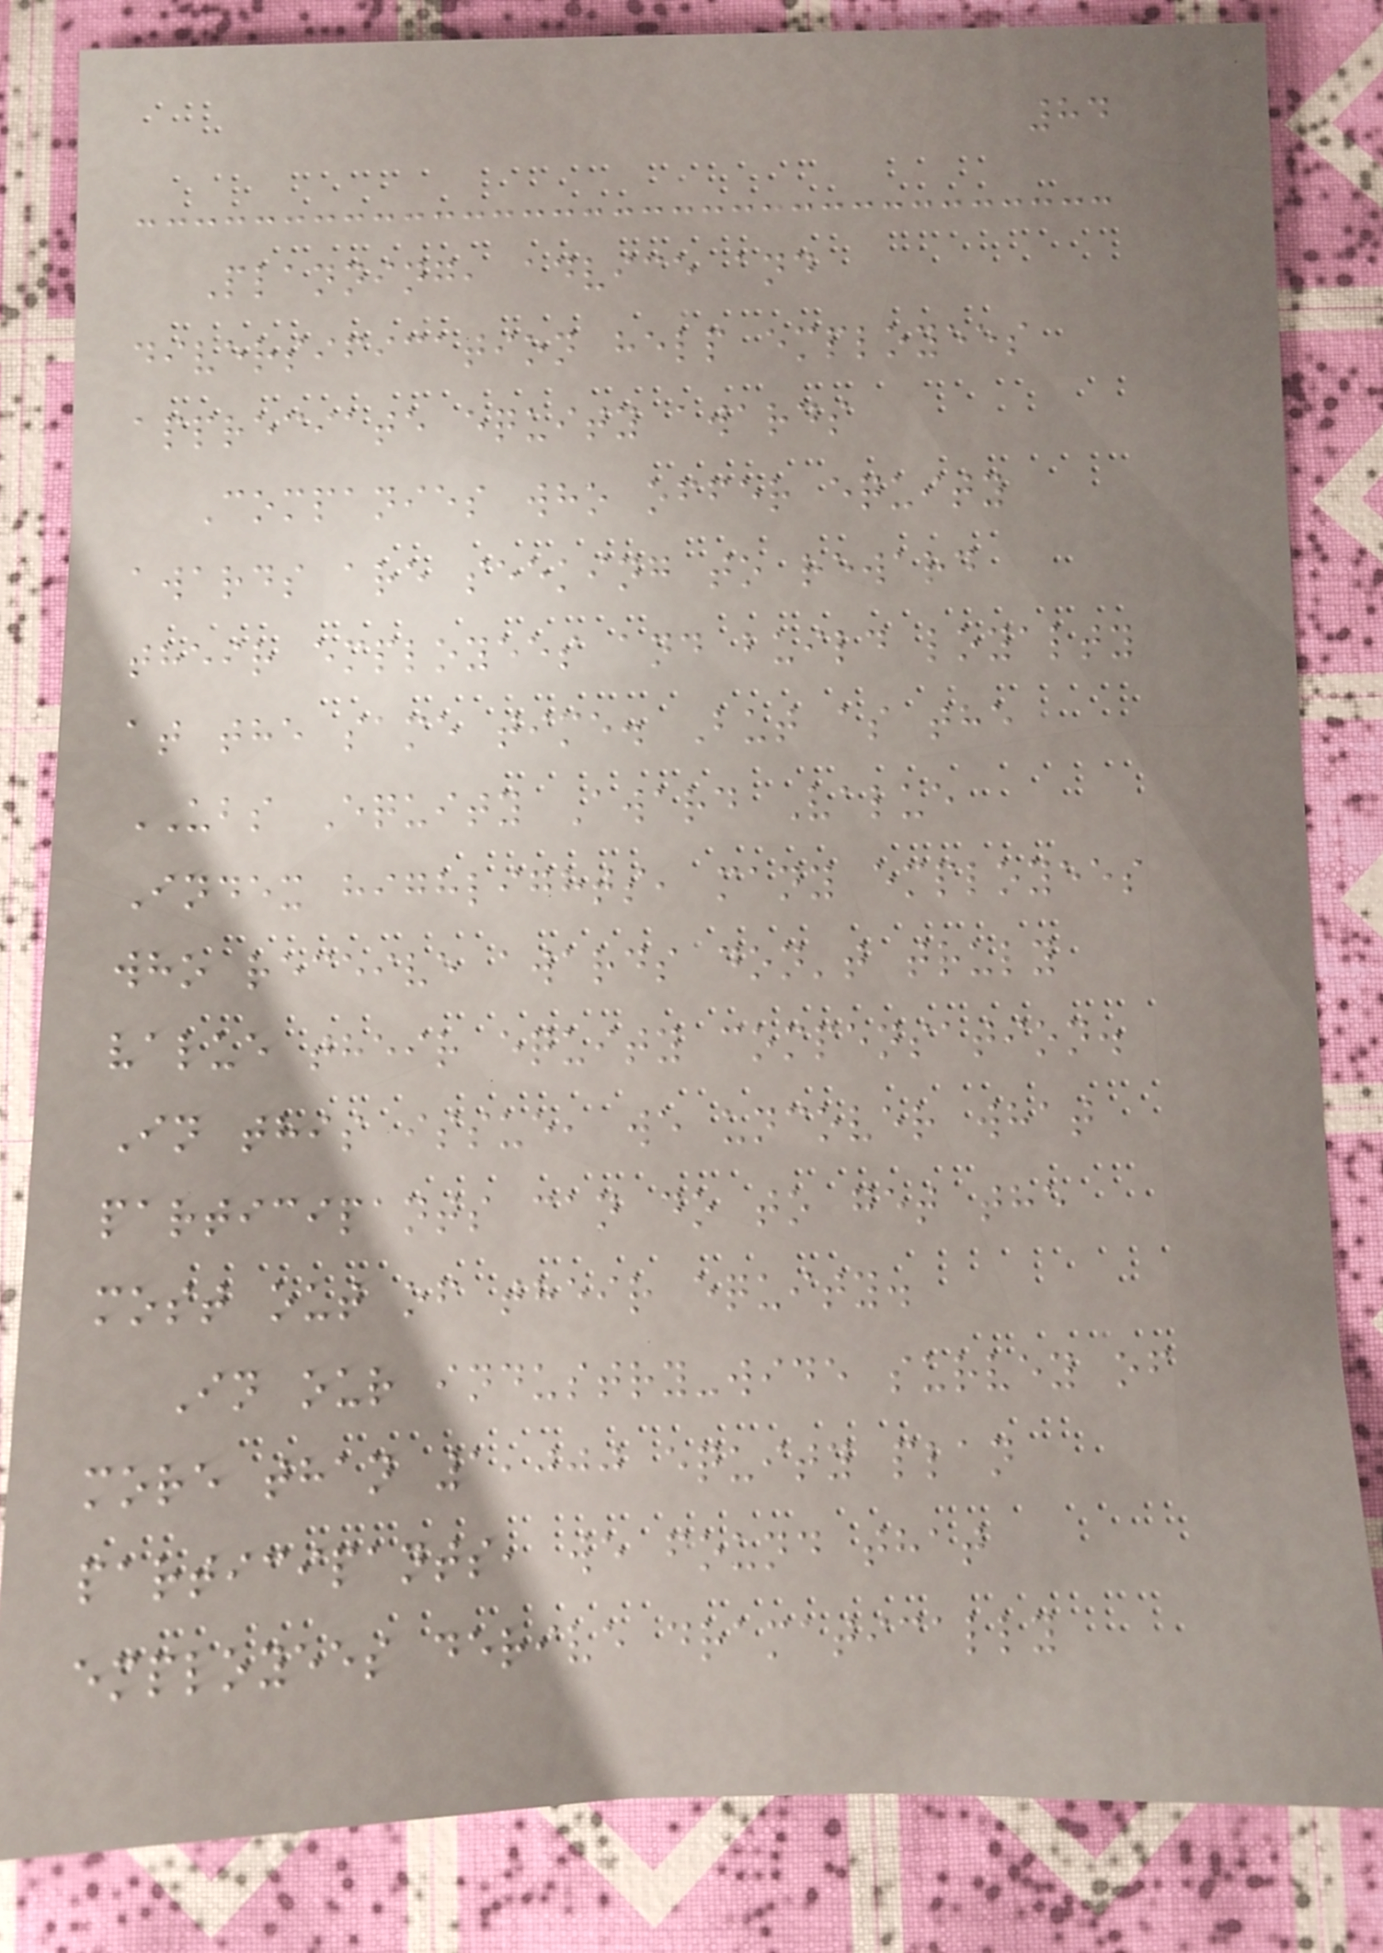84
Planning, advice and
diversification help employees
appreciate equity awards
Companies who offer equity
awards are seeking to reward
their employees and build loyalty
at the same time. But as the
UBS Equity Award Value
Index highlights, many employees
who receive awards don't truly
value their equity compensation.
In this issue, we uncover what
participants can do to get the
most out of their equity.
In our industry-wide survey of
more than 1,000 equity plan
participants, we found that
employees derive dramatically
